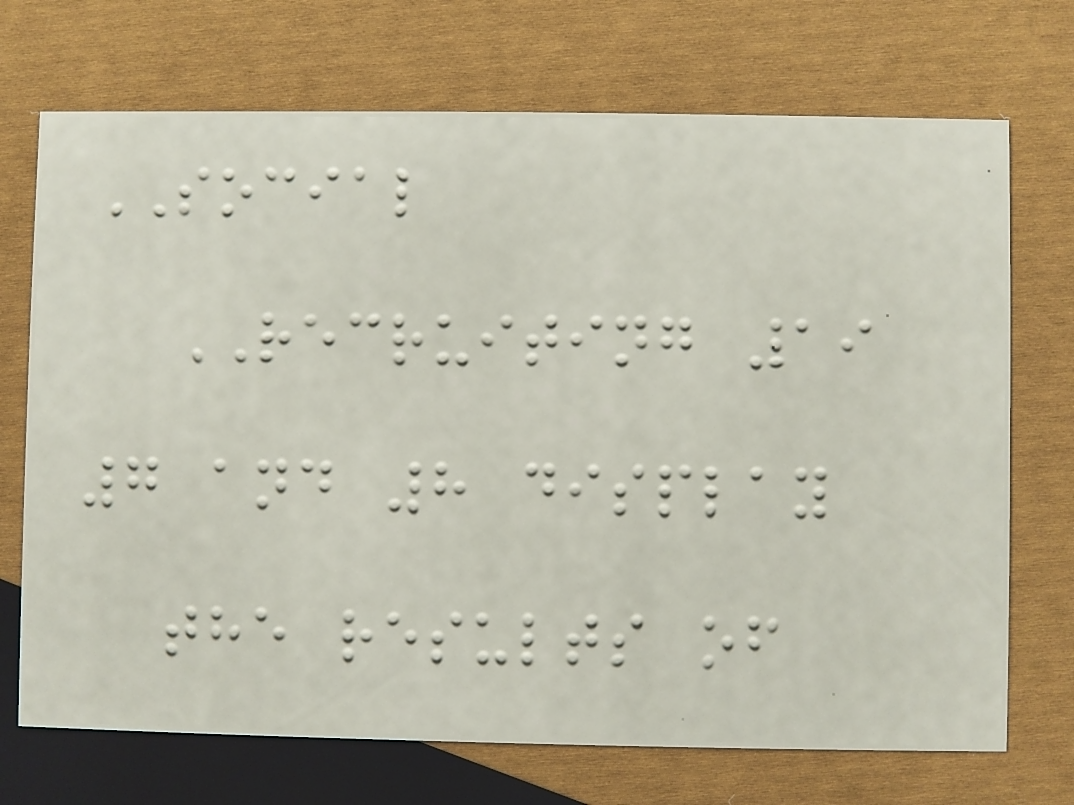SOCIAL
RECRUITING 19
7 and 8 display
the results of
